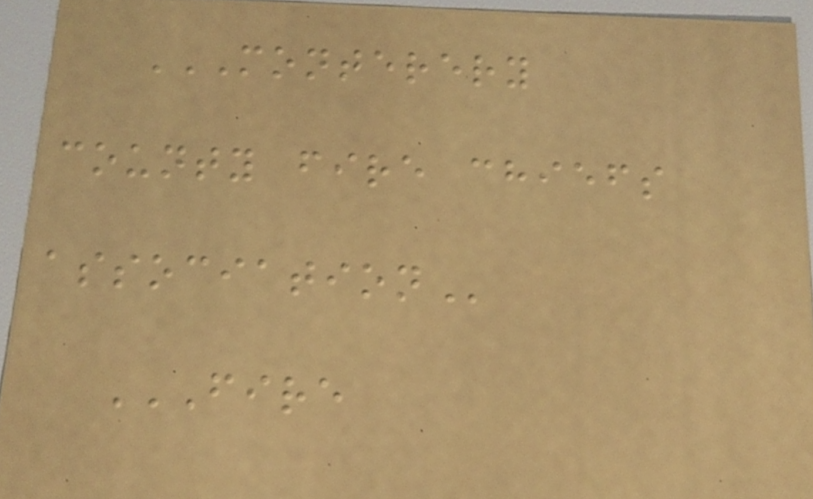MONTERERY
COUNTY FIRE CHIEFS
ASSOCIATION
FIRE
